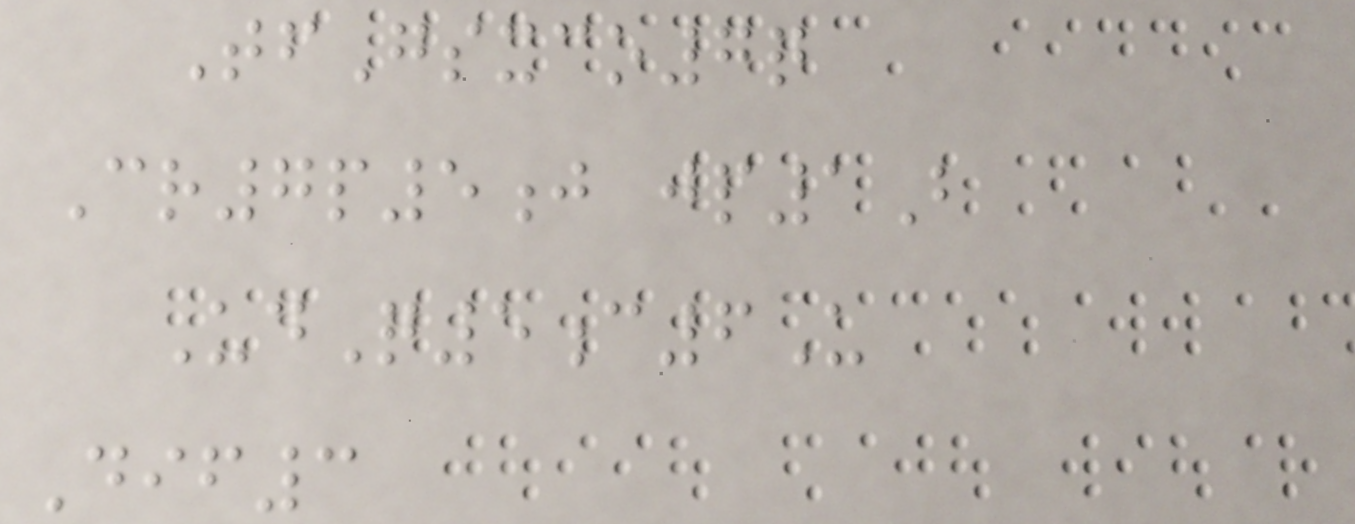TfGsxco7q
Cr7p5j jp1B
UdQ5c6U
Dif3
